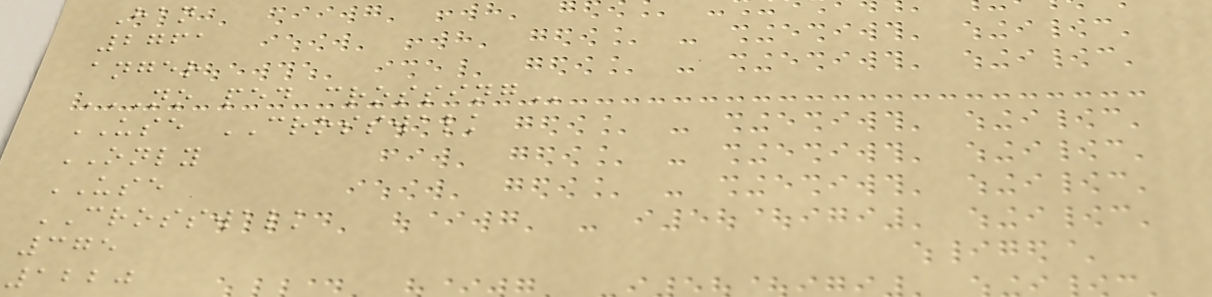Han
2761
anger
NO PED CROSSING
USE CROSSWALK
ONLY
USE
CROSSWALK
375
1220
